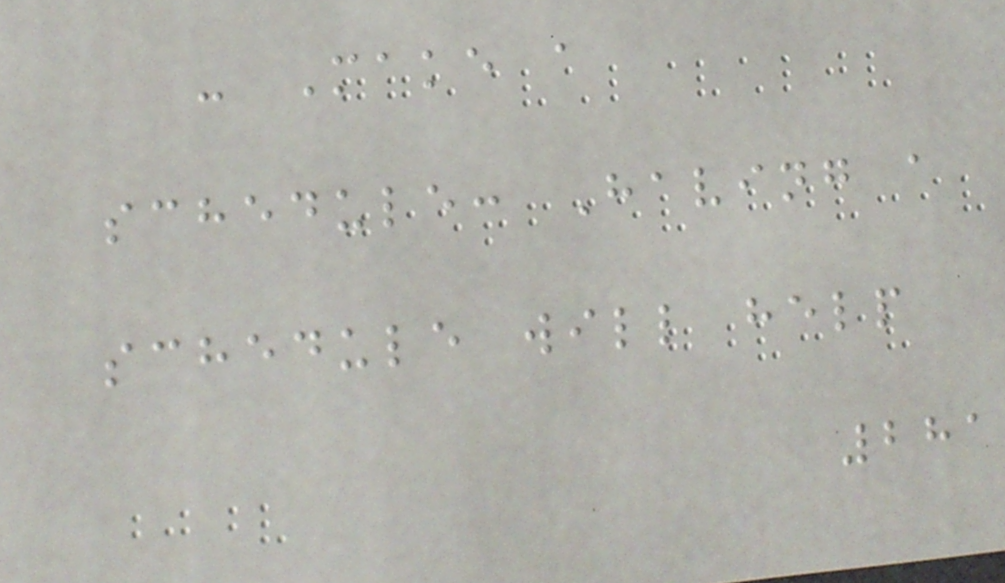- Make a
schedule: Having a
schedule will help
281
